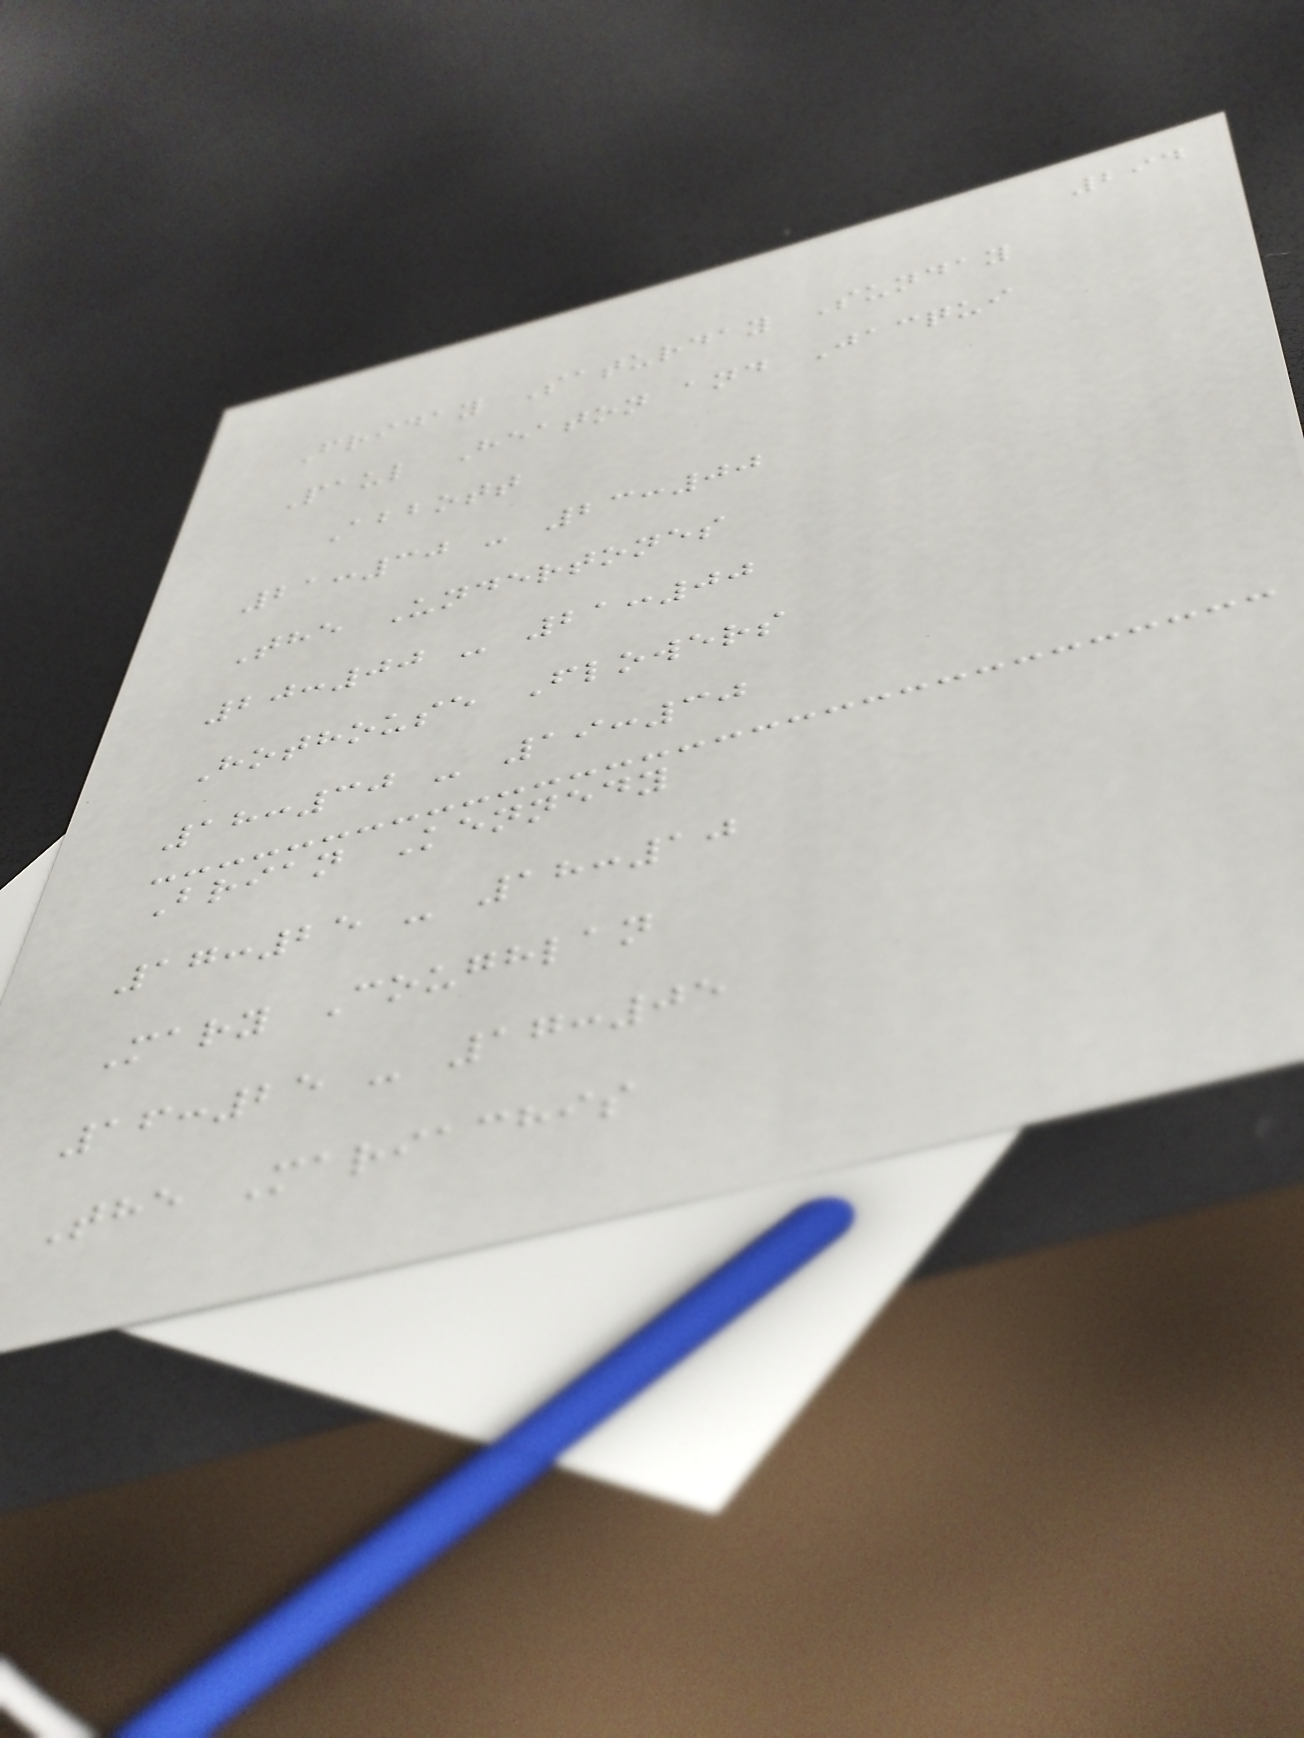294
Friday Saturday Sunday
Paul Heaton and Jacqui
Abbott
21:30 - 23:00
The Undertones
20:00 - 21:00
Hothouse Flowers
18:30 - 19:30
Brian Kennedy
17:25 - 18:10
Mary Coughlan
16:25 - 17:05
The Mariachis
